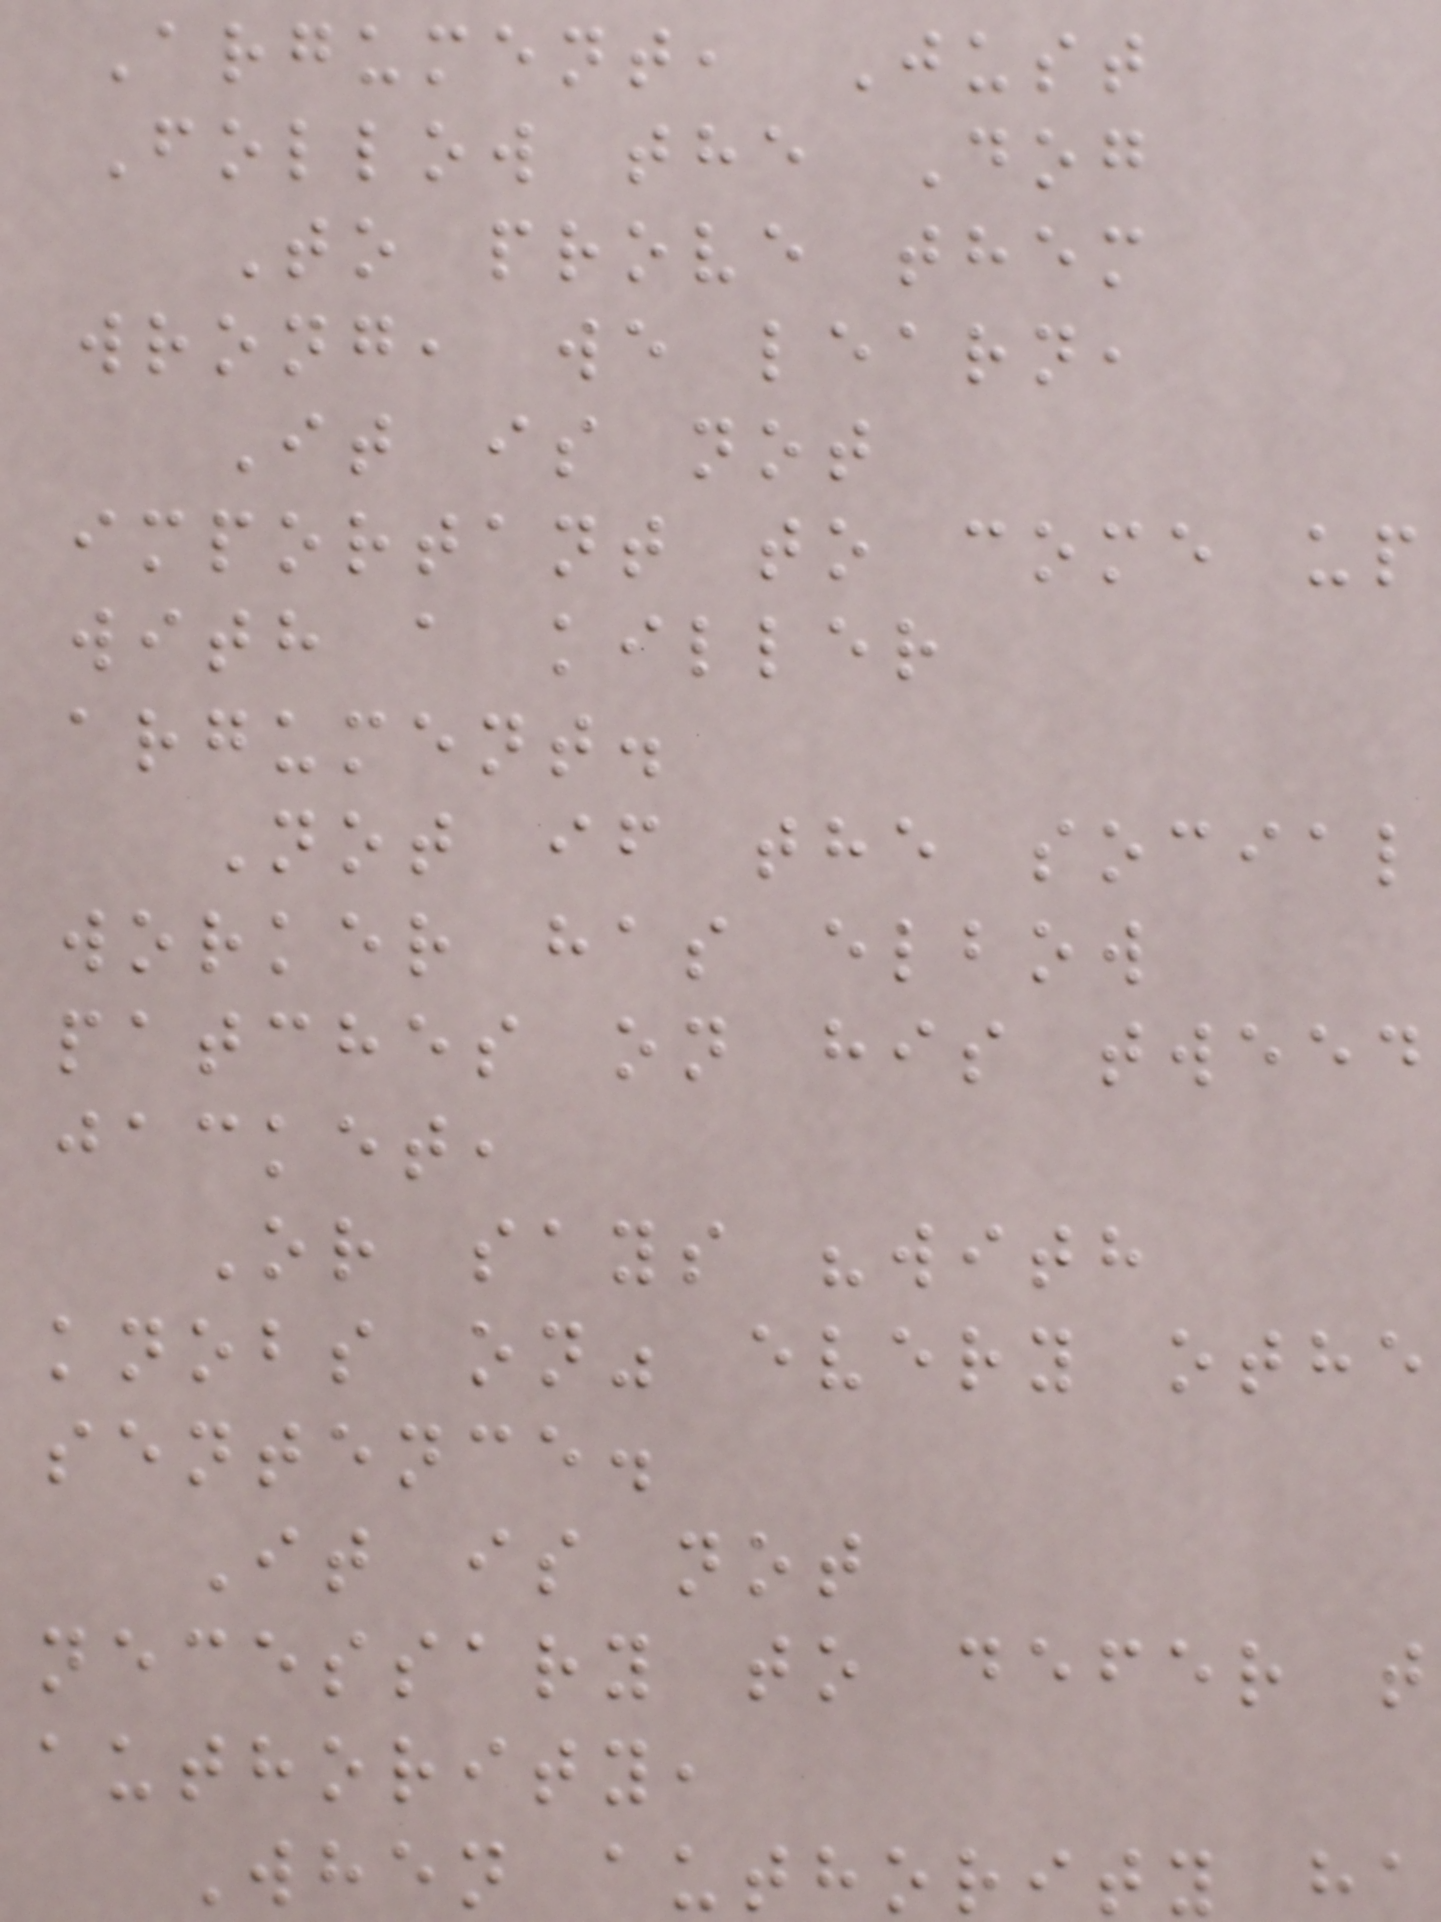Argument, Just
Follow the Dog
To prove them
wrong, we learn,
It is not
important to come up
with a killer
argument.
Not if the social
worker has elbow
patches on his tweed
jacket,
Or says "with
knobs on" every othe
sentence.
It is not
necessary to defer t
authority,
When authority ha
